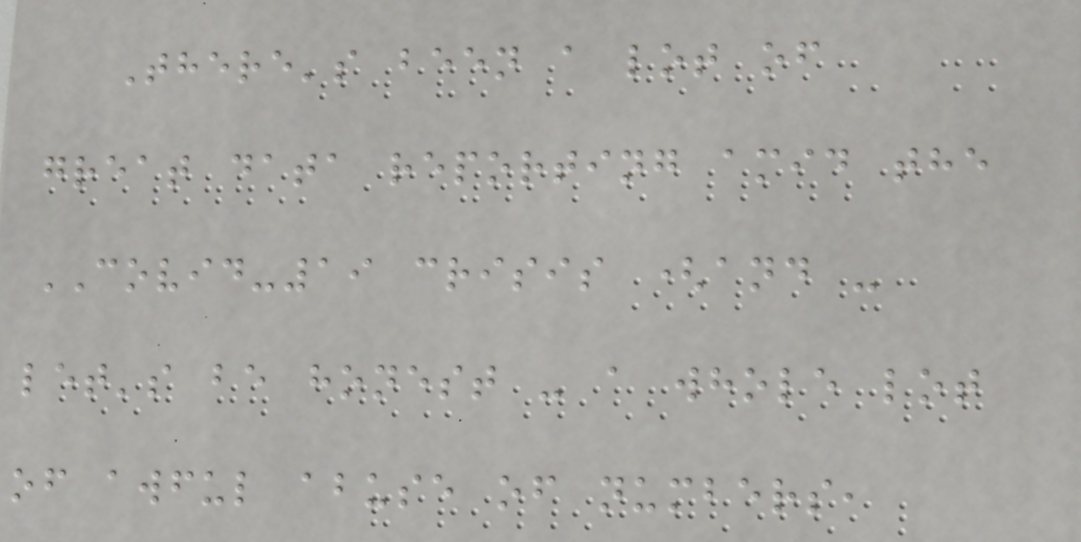There's been a lot of
great data reporting amid the
COVID-19 crisis (and -
let's be honest - a whole lot
of awful abuse of numbers,
